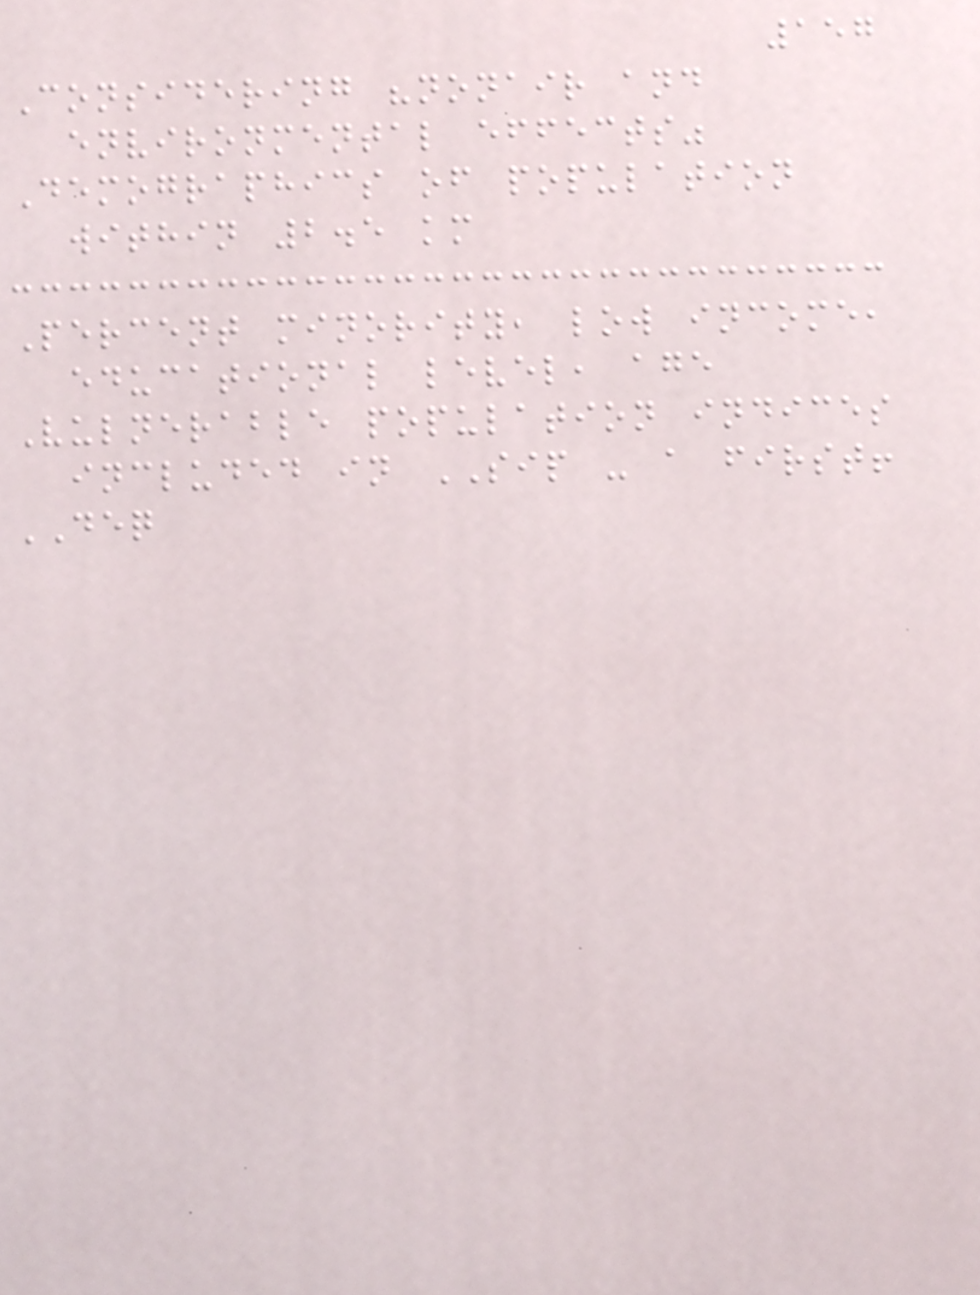157
Considering "nonair and
environmental effects"
Demographics of population
within 2.5 km
Percent minority, low income,
educational level, age
Vulnerable population indices
included in SIP - a first!
DEQ
